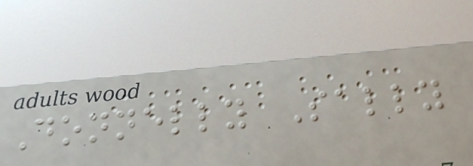Donnelly Sally
